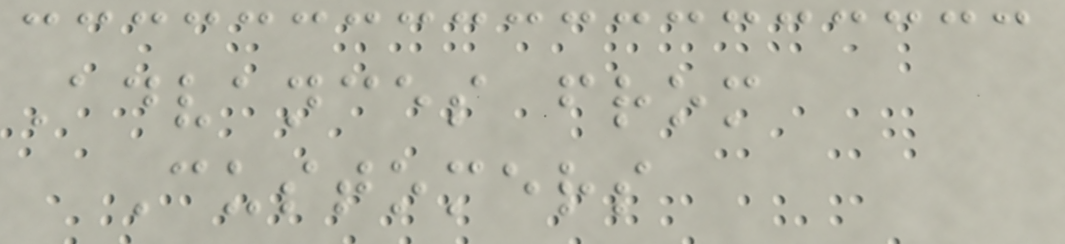Advances from
Customers
